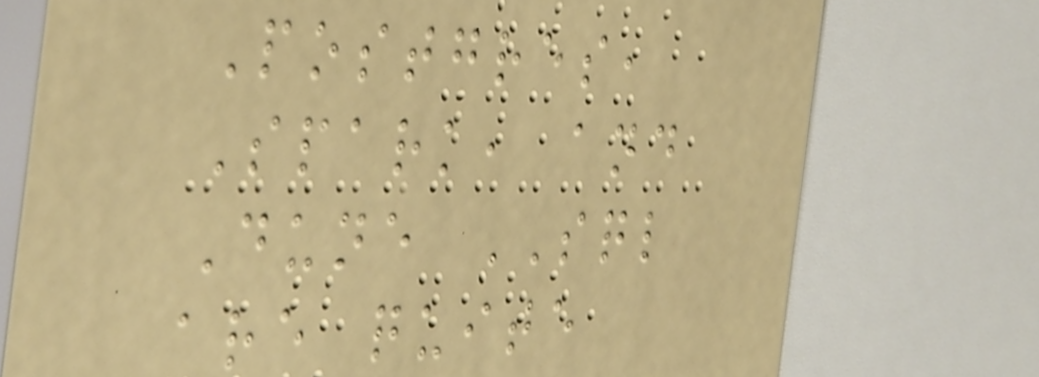Postgres,
Spark, and
Dune SQL
are quite
